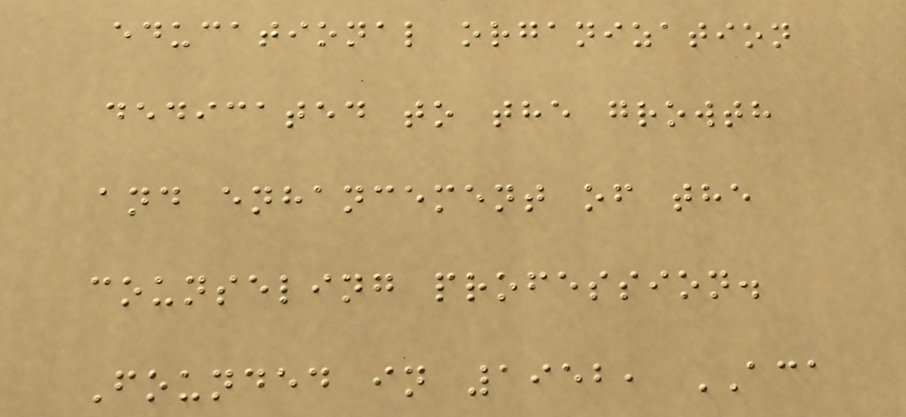educational organization
dedicated to the growth
and enhancement of the
counseling profession.
Founded in 1952, ACA
